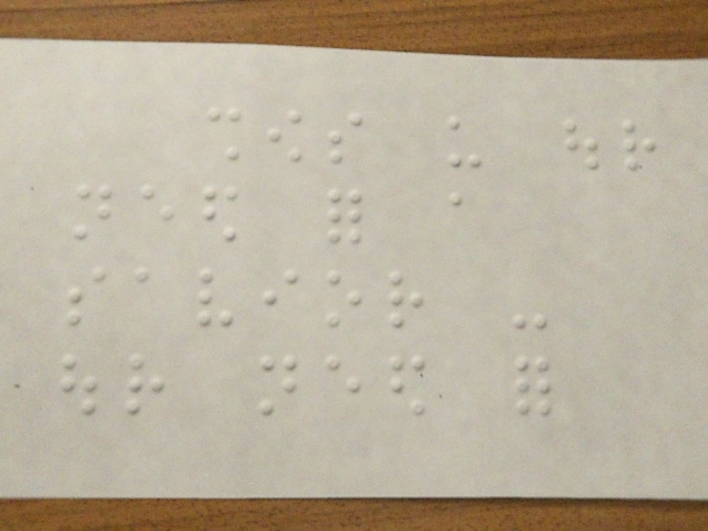shows us our
need for a
savior -
our need for
